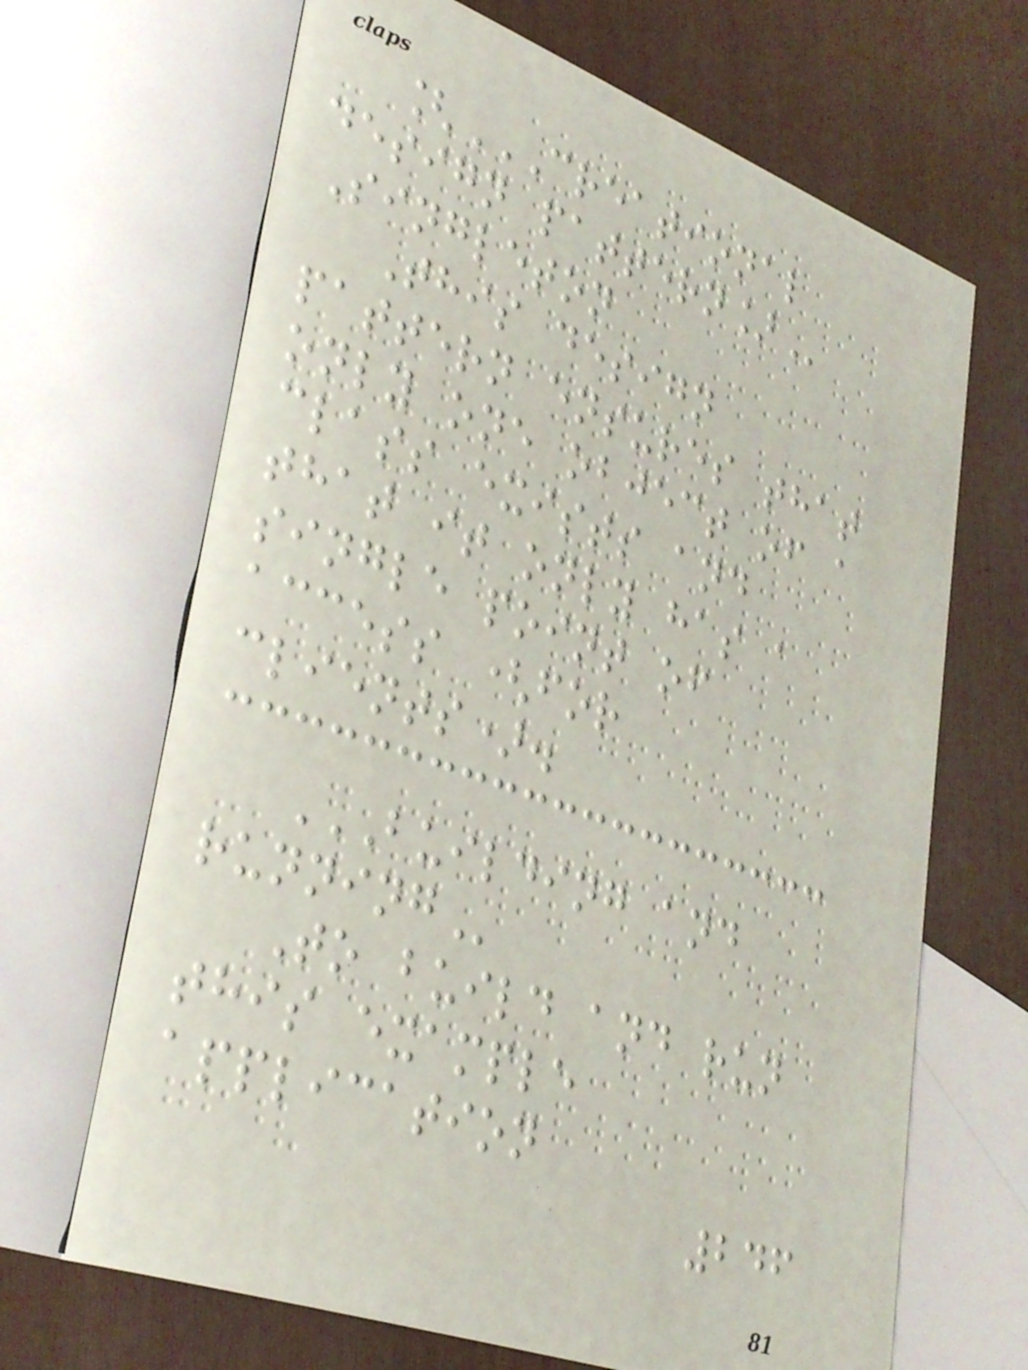[CREATIONAL
DESIGN PATTERN]
Singleton
This design
pattern ensures that
only one object of a
class exists and
that it only has a
single point of
access (for
clients).
BUILDING AND
RUNNING
To build and run
this example
application
246
